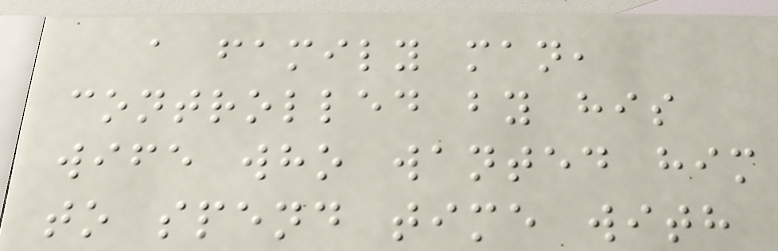a family man,
controlled by his
wife who wanted him
to spend time with
